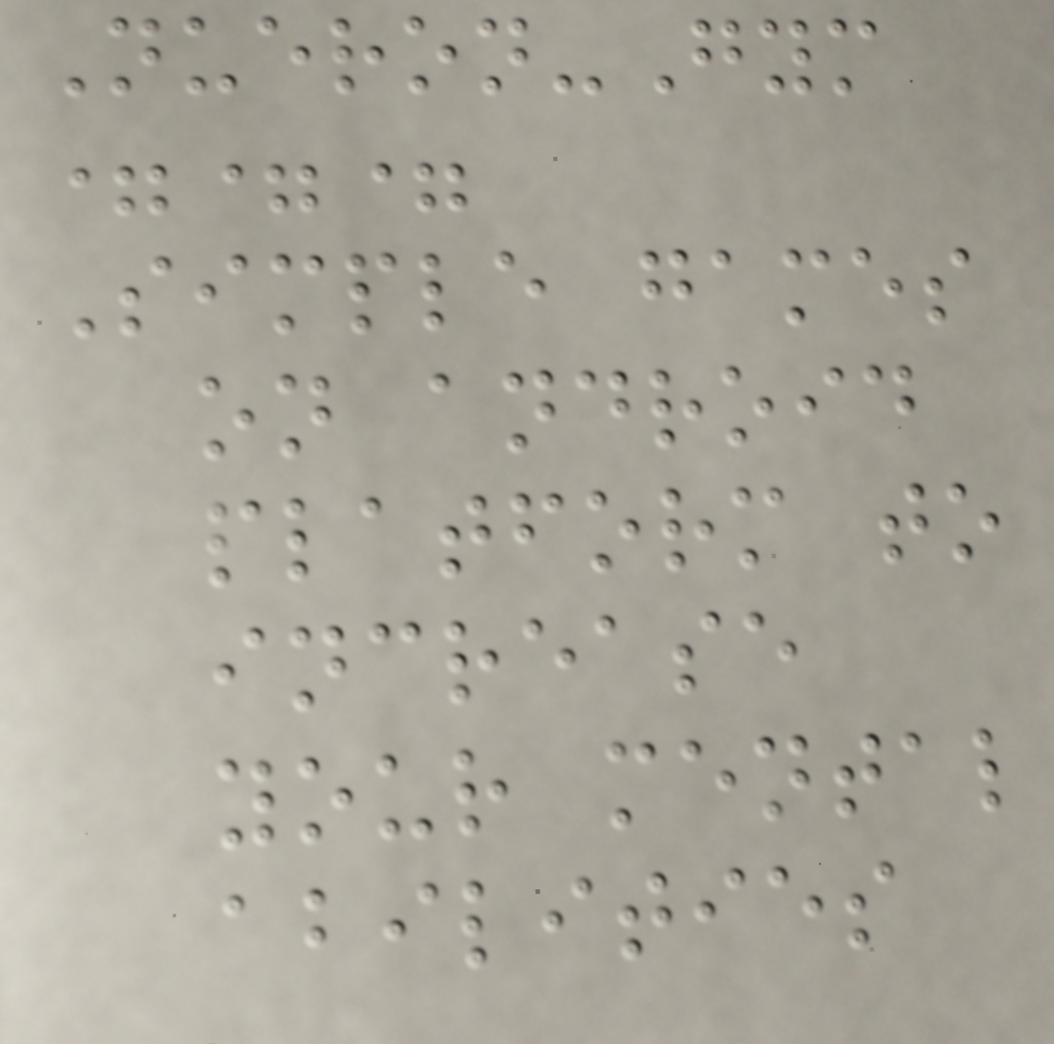Nueron-Gym
===
Simple games
on android
platform to
increase
your mental
abilities
